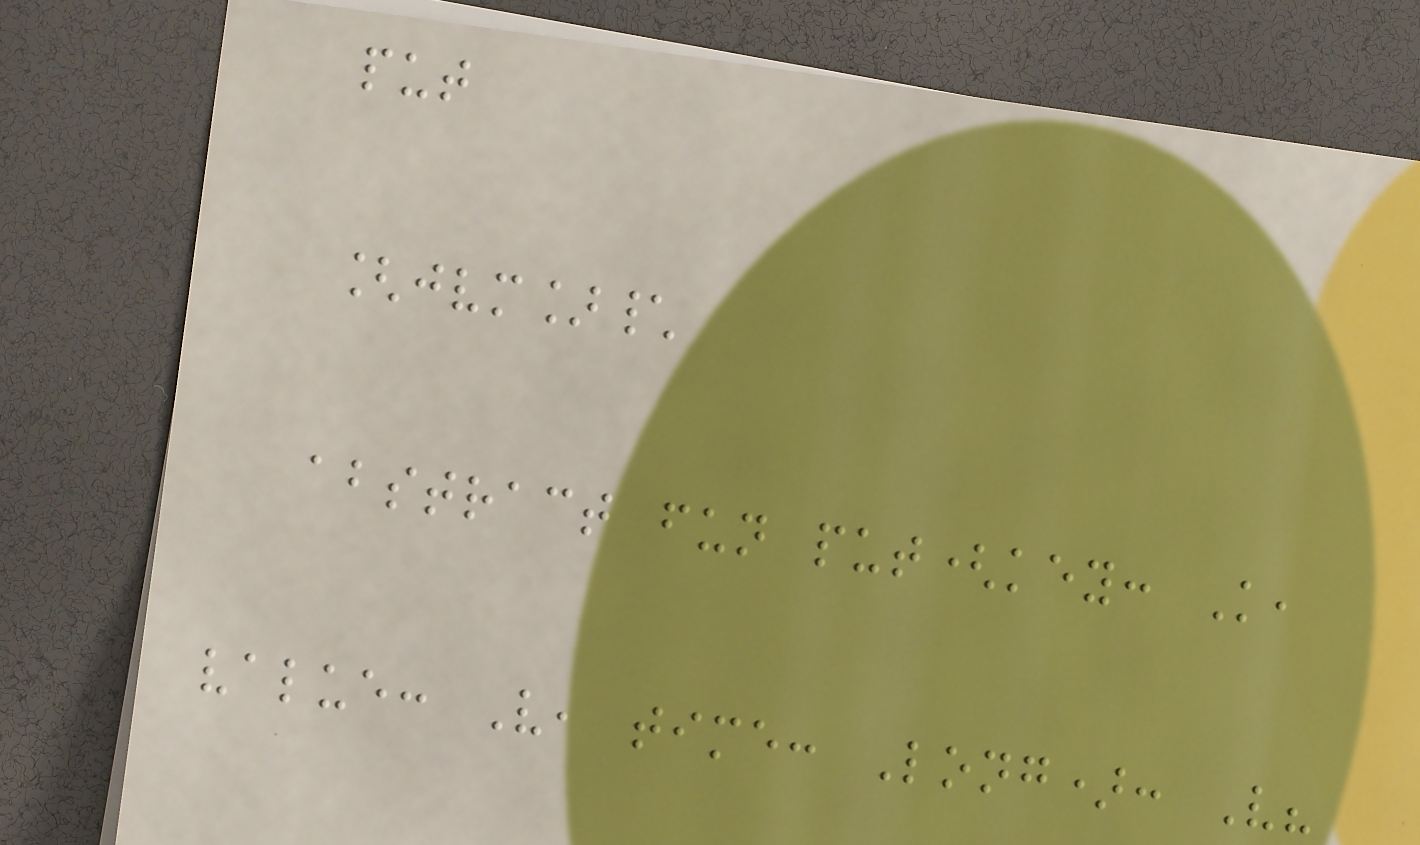put
[jvm]\
abstract fun put(key: K,
value: V, time: Long): V?
